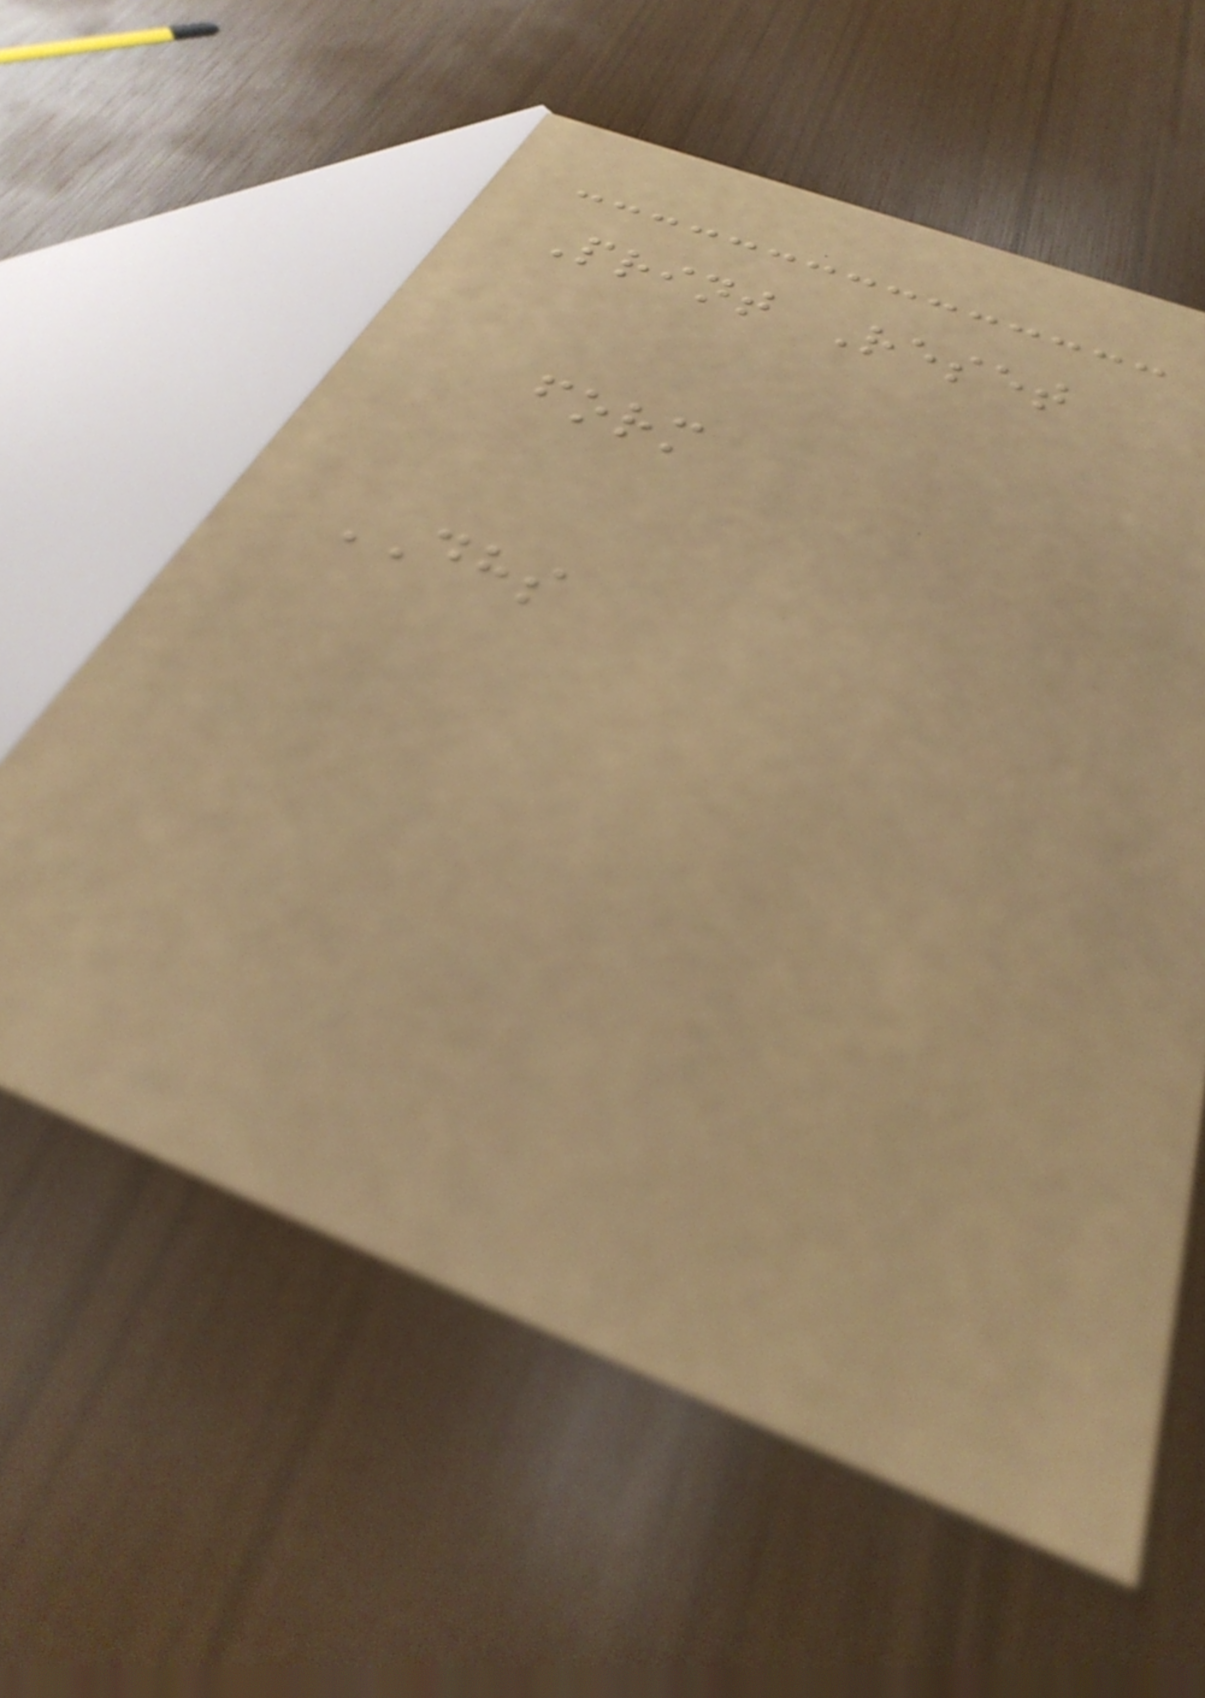Print Reset
form
DHS
